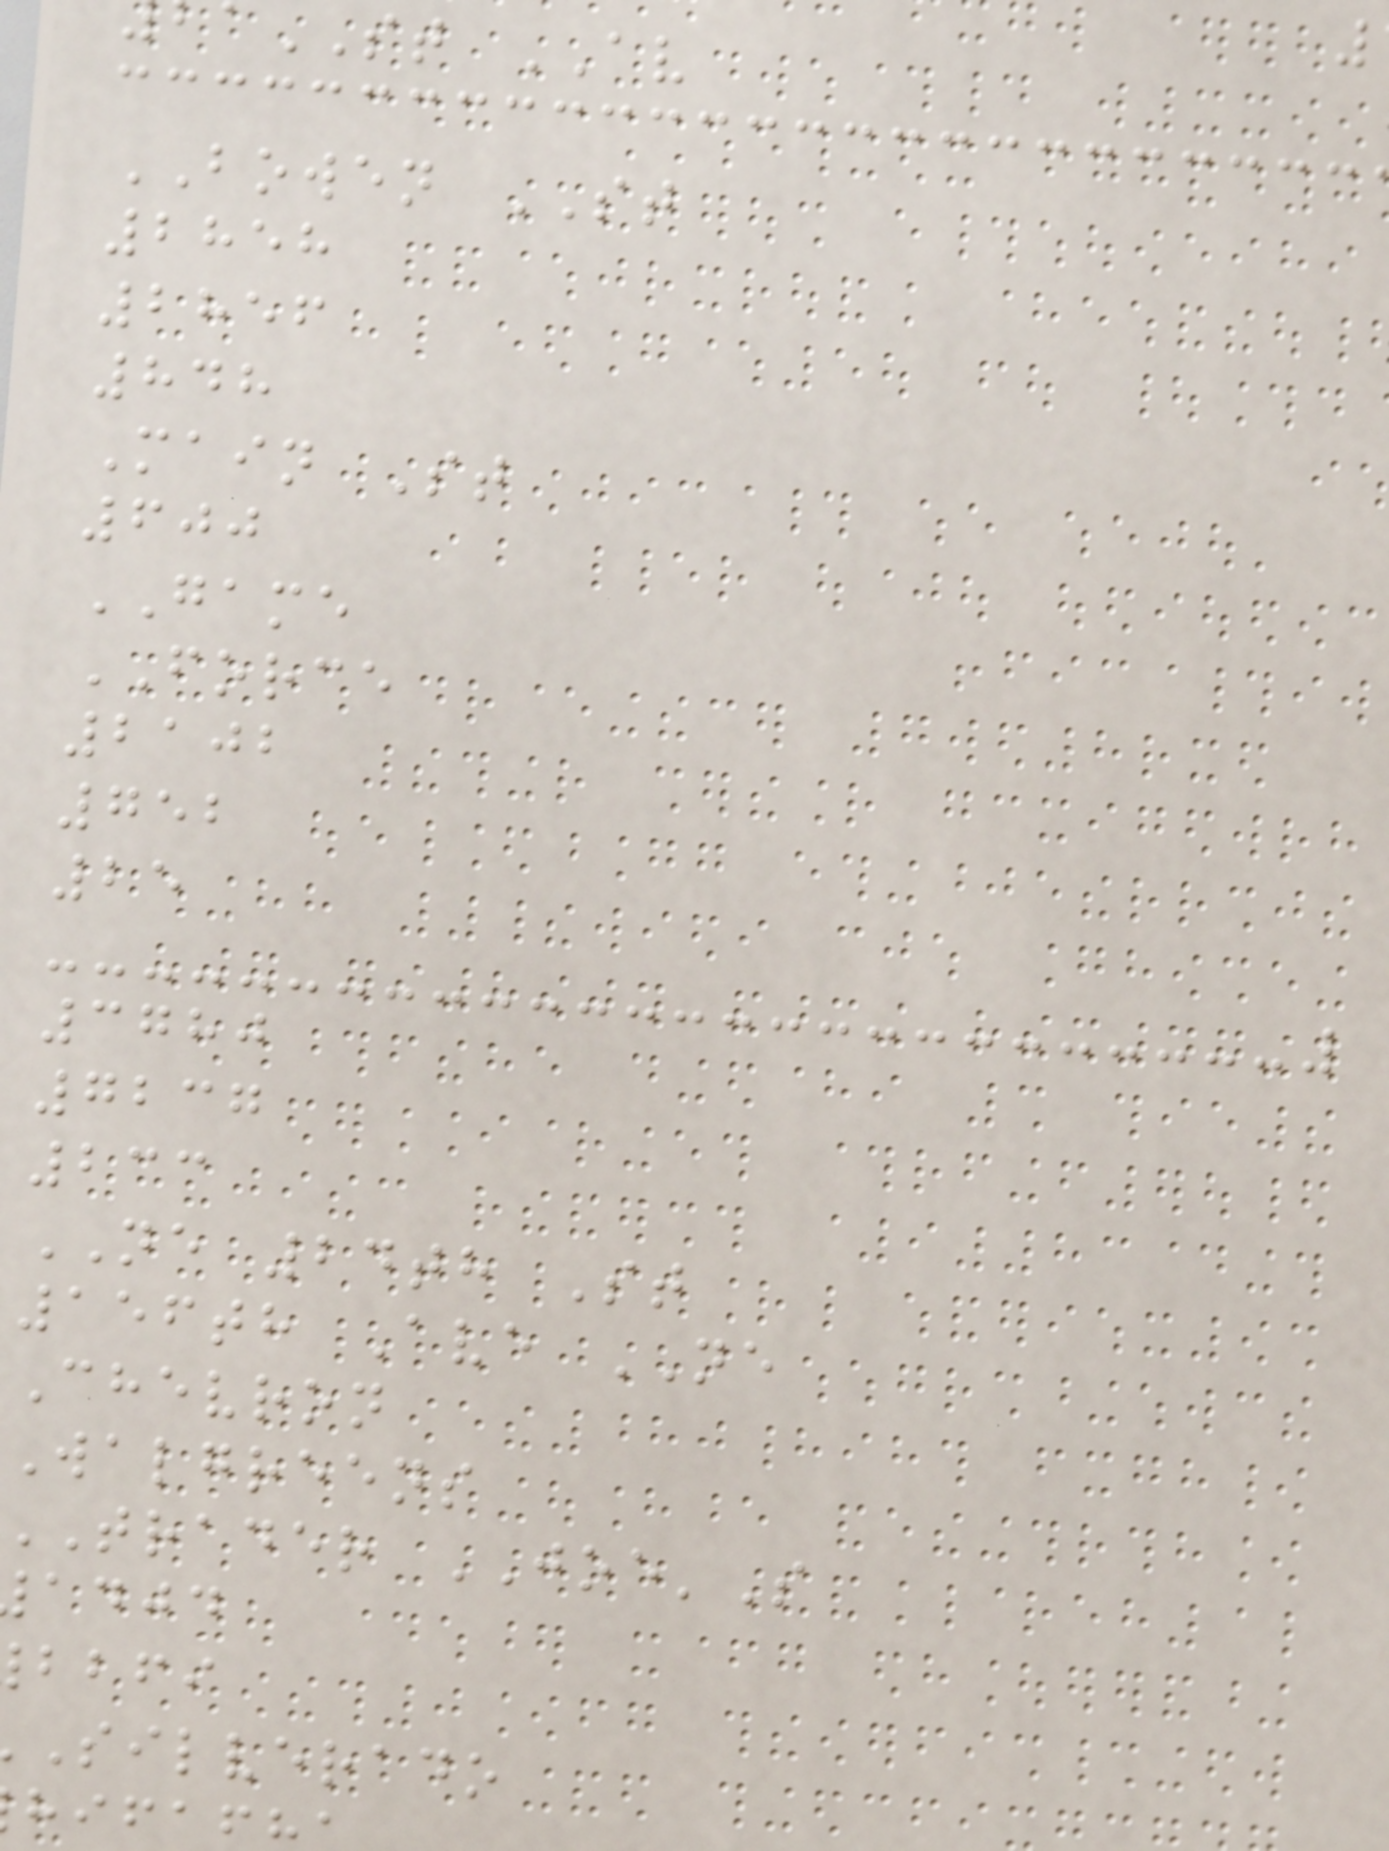ST AV
BOWEN ST
2858
2856
848
Main St
600
GAME
FORCE
2102
752
25
3780
7237
233
NE 24th St
156th Ave NE
Chevron
Walgreens
trader JOE'S
adjd
bbfi
silverado
